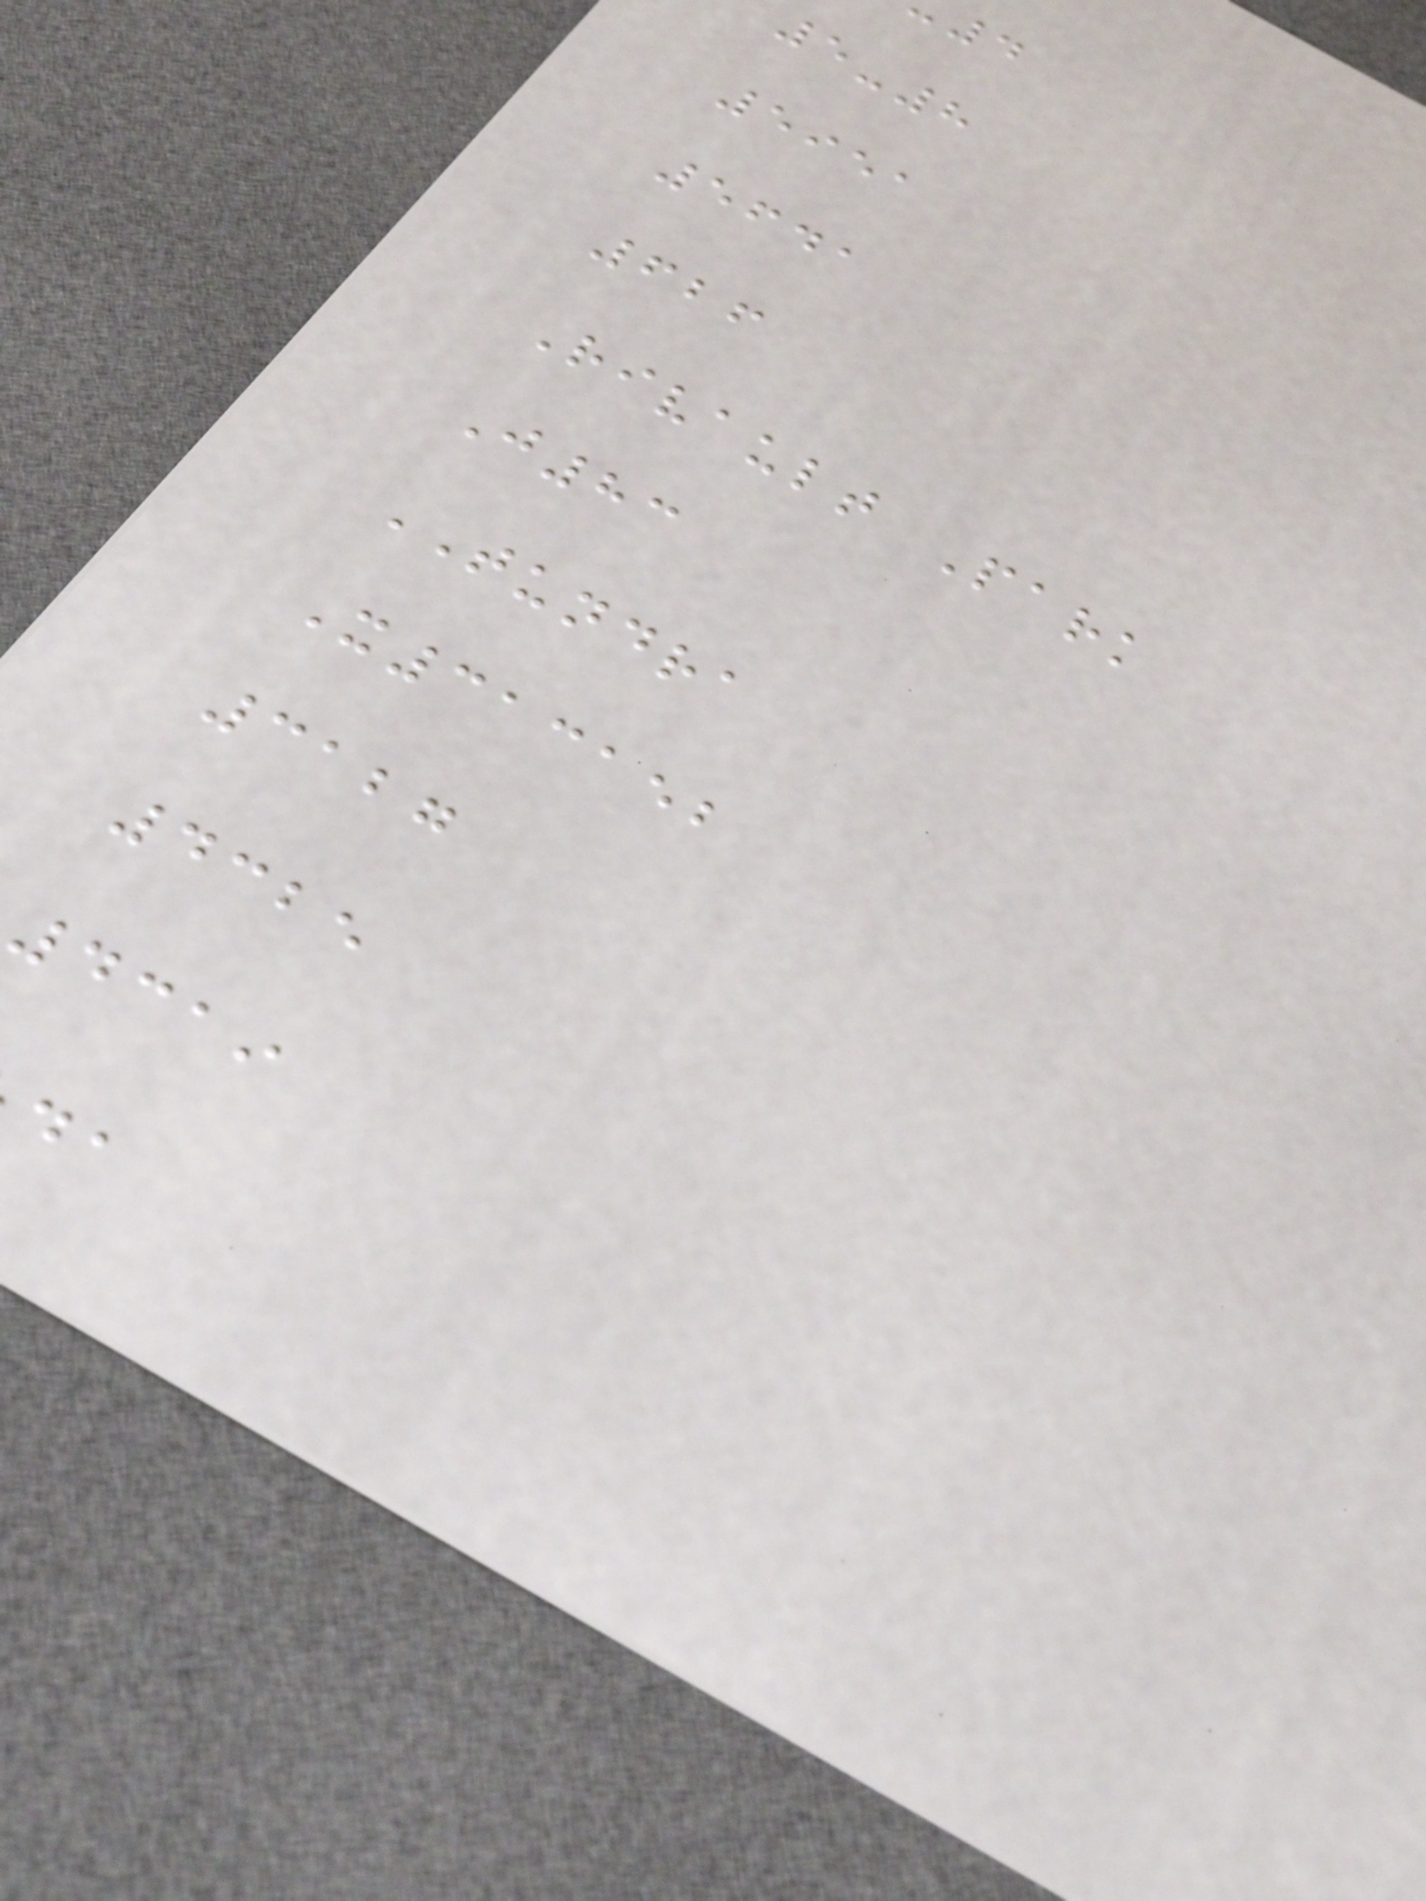5-8
5951
5641
626
Rivault Park
J83
TUNDRA
X313152
3127
4325
4319
